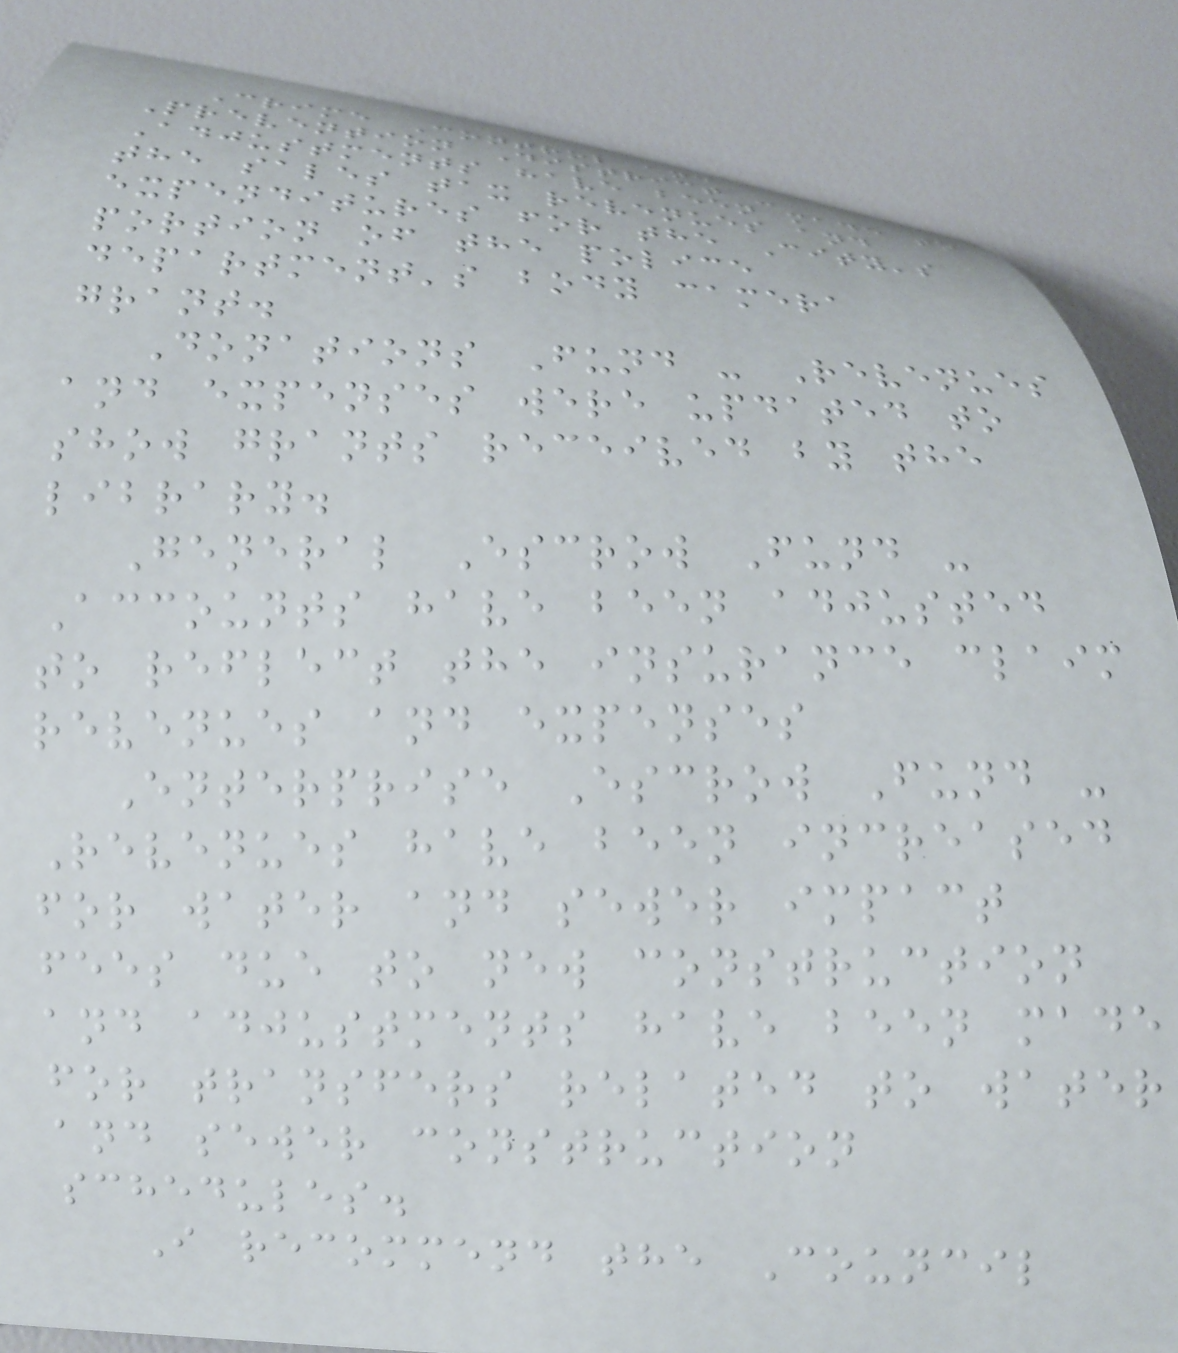Crime Control and
Prevention District -
Adjustments have been made to
the sales tax revenues and
expenditures for the City's
portion of the police
department's body camera
grant.
Donations Fund - Revenues
and expenses were updated to
show grants received by the
library.
General Escrow Fund -
Accounts have been adjusted
to reflect the insurance claim
revenues and expenses
Enterprise Escrow Fund -
Revenues have been increased
for water and sewer impact
fees due to new construction
and adjustments have been made
for transfers related to water
and sewer construction
schedules.
I recommend the Council
